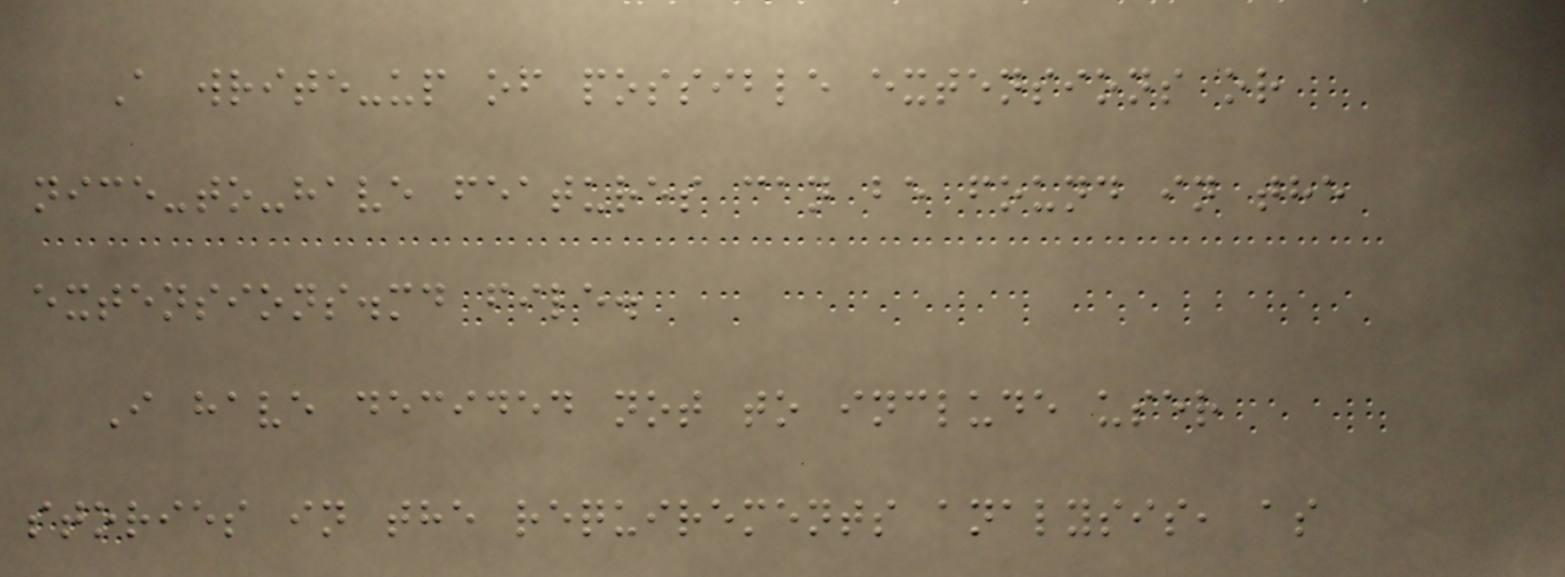A write-up of possible extensions or
nice-to-have features can be found in the
extensions.md file.
I have decided not to include user
stories in the requirements analysis, as
